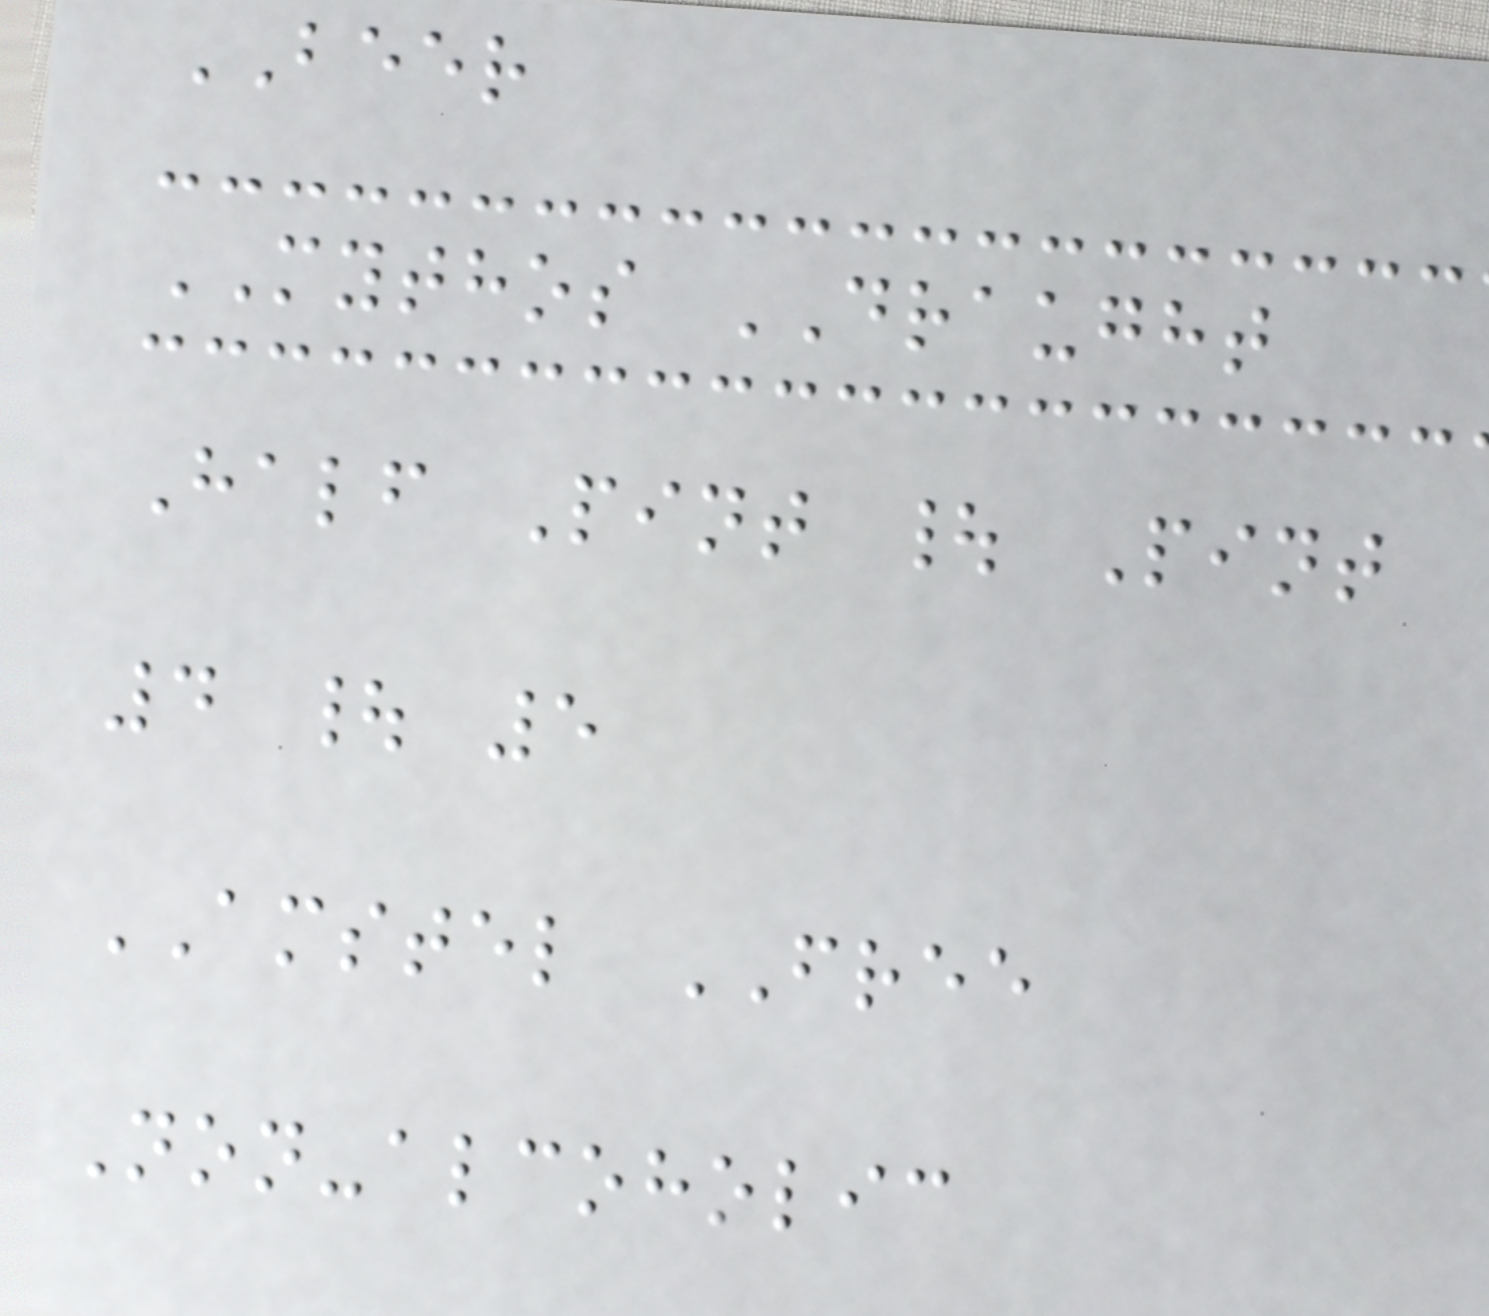BEER
MYTHOS DRAUGHT
Half Pint | Pint
4 | 5
AMSTEL FREE
Non-alcoholic
